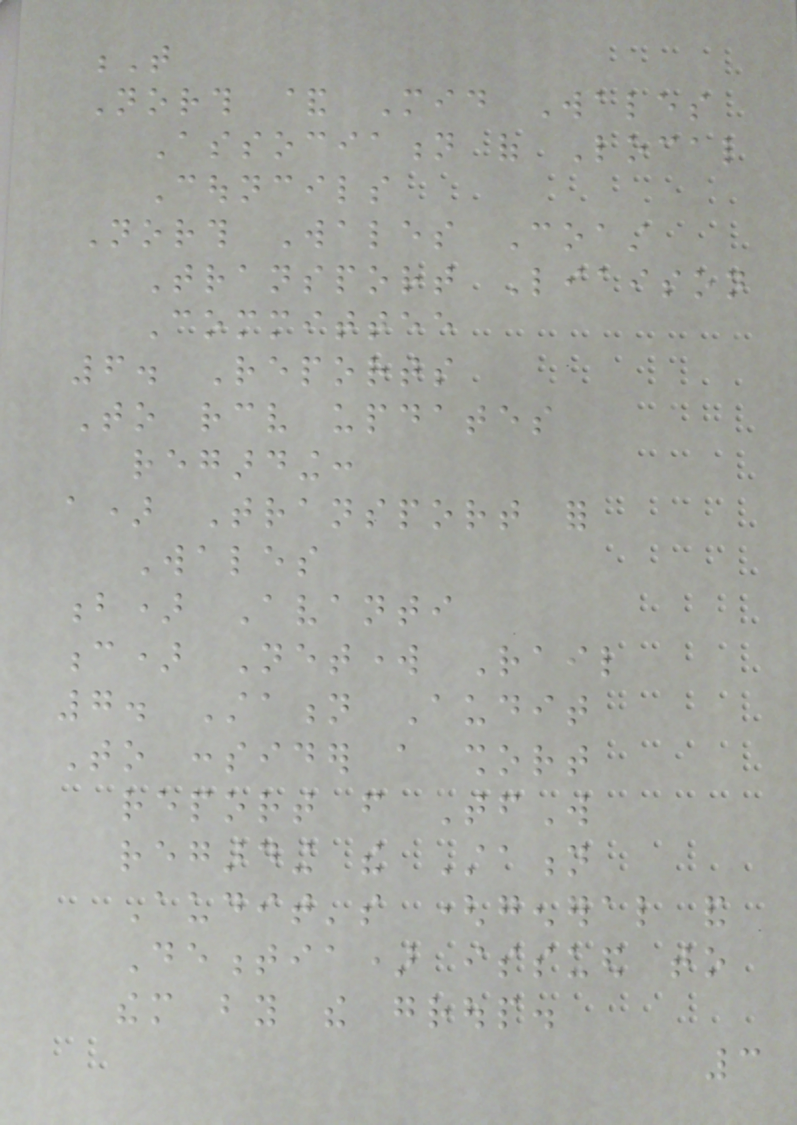T
North & Mid Wales
Association of Local
Councils
North Wales Coast
Transport Liaison
Committee
6. Reports
To receive updates
regarding:
a) Transport for
Wales
b) Avanti
c) Network Rail
7. Station Audit
To consider a short
report from TfW
regarding the Station
Audit's (general and
Dementia) issued to
them by the group.
3
